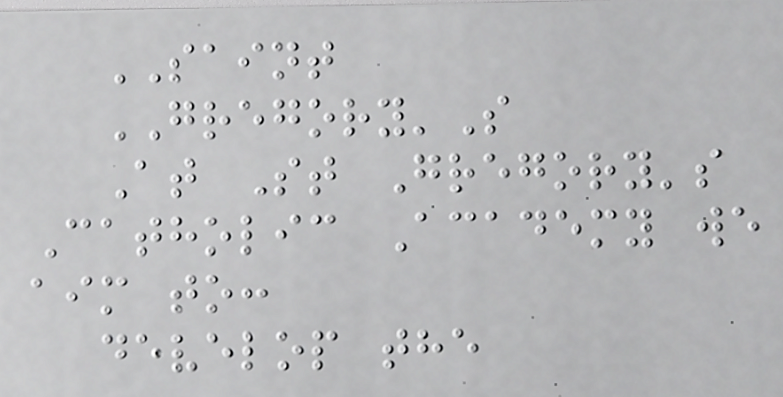SAINT
GREGORY'S
At St Gregory's
Catholic Academy we
aim to:
develop the
